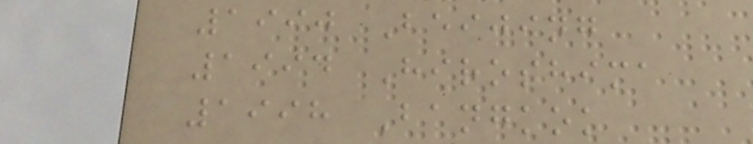1990 Beijing
1994 Hiroshima
1998 Bangkok
